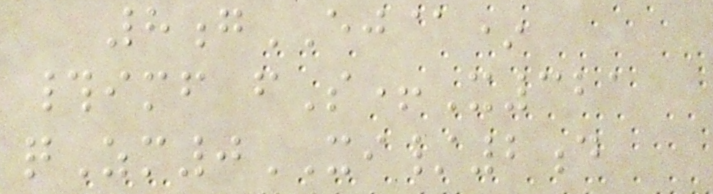8gEJ@*
#imf fS+X321
qZm0XI/2d
